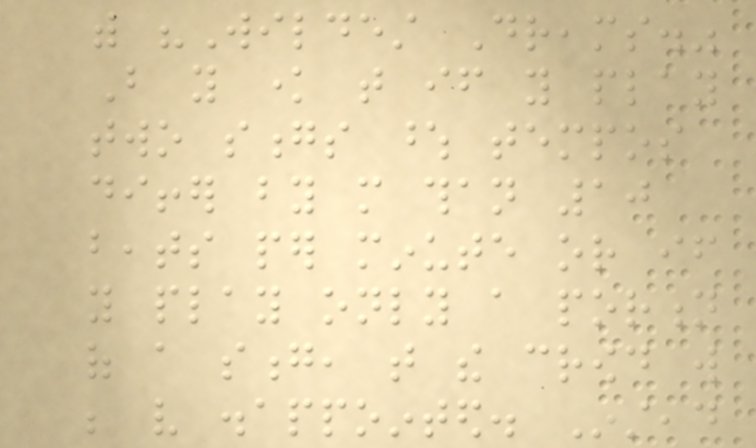with "Wildest Dreams."
But you know that if you play
two songs whose tempos
differ by more than 10
beats per minute or if
you play only a portion
of a song, that the crowd will
be very disappointed. Instead
